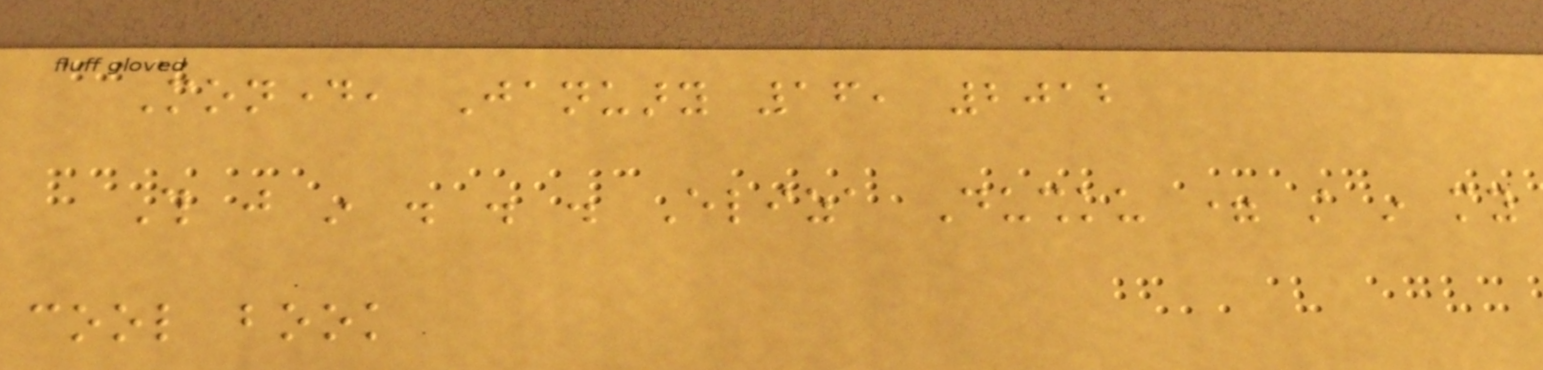Monday, January 16, 2012
This just in . . . Eliza Dushku = still in my
cool book
